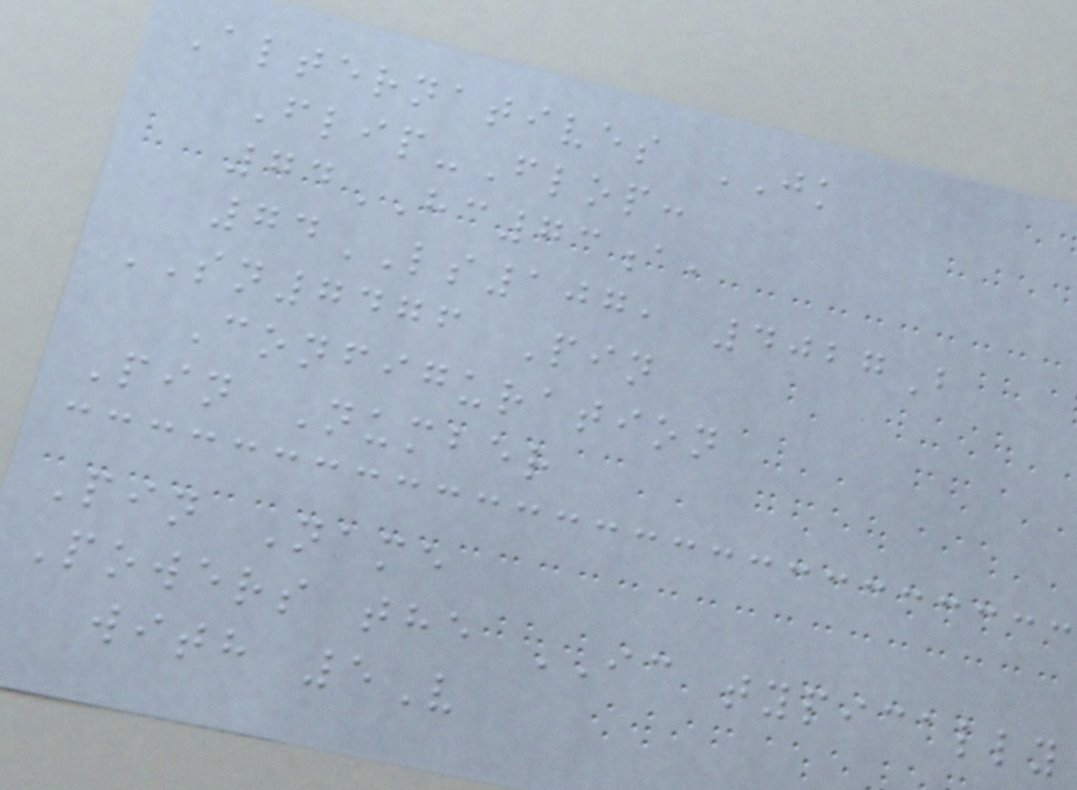Alternatives JK
Flip-Flop:
74HC73a,
74LS107, 4027B
SN7476 Pin
Configuration
Pin Number
Pin Name
Powers the IC typically
with 5V
